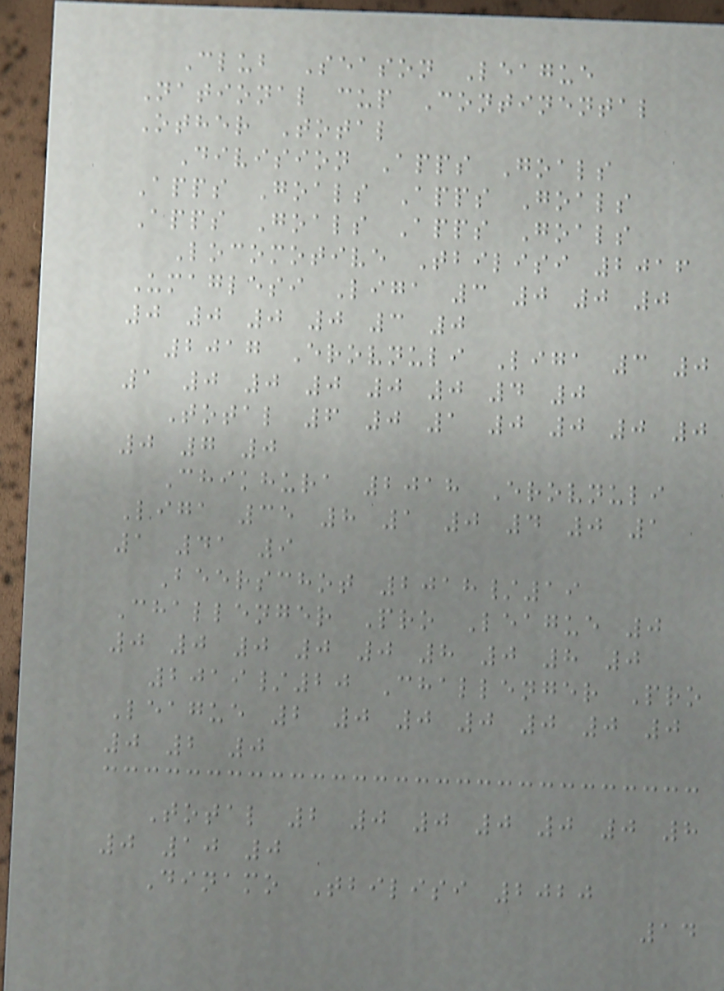Club Season League
National cup Continental
Other Total
Division Apps Goals
Apps Goals Apps Goals
Apps Goals Apps Goals
Locomotive Tbilisi 2016
Umaglesi Liga 3 0 0 0
0 0 0 0 3 0
2017 Erovnuli Liga 3 0
1 0 0 0 0 0 4 0
Total 6 0 1 0 0 0 0
0 7 0
Chikhura 2018 Erovnuli
Liga 35 8 1 0 4 0 1
1 41 9
Beerschot 2018/19
Challenger Pro League 0
0 0 0 0 0 8 0 8 0
2019/20 Challenger Pro
League 2 0 0 0 0 0 0
0 2 0
Total 2 0 0 0 0 0 8
0 10 0
Dinamo Tbilisi 2020
14
